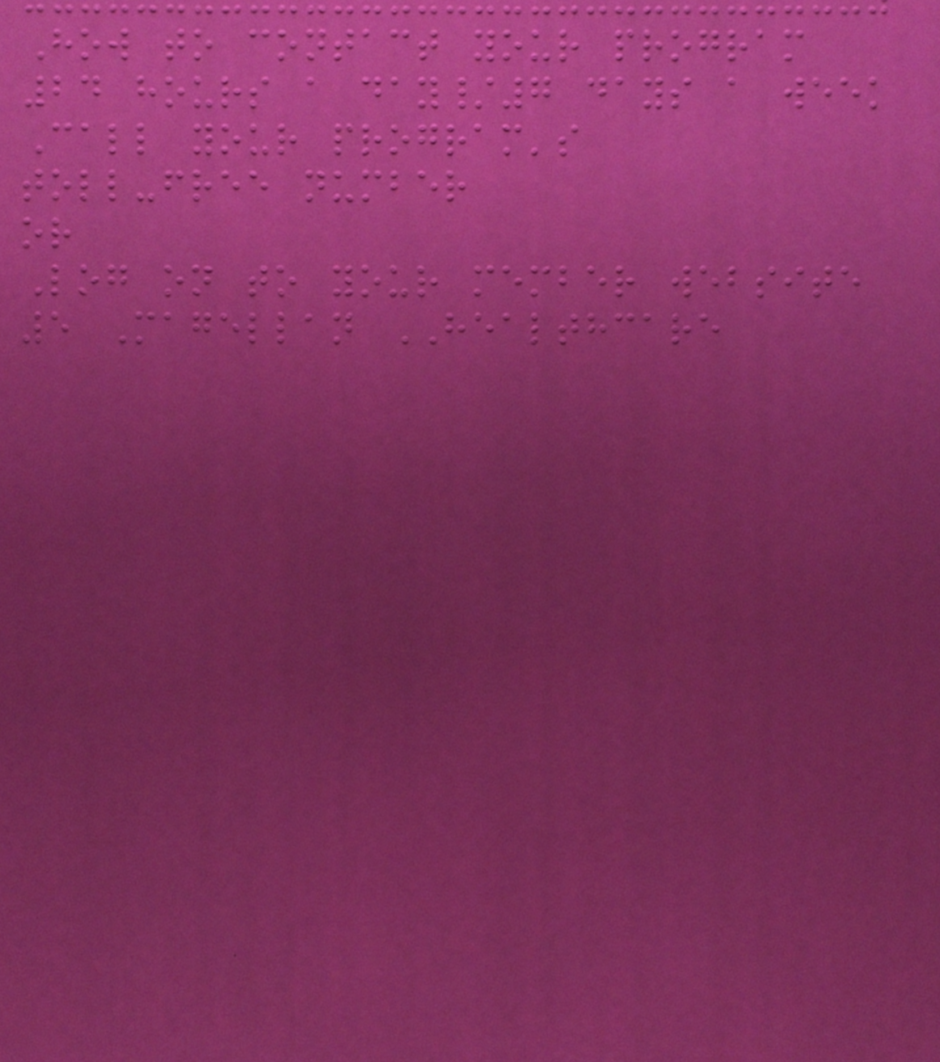How to contact your program
24 hours a day/7 days a week
Call your program's
toll-free number
or
Log on to your member website
5 Magellan HEALTHCARE
